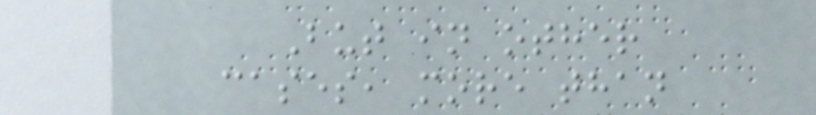But in other
cases, more than
